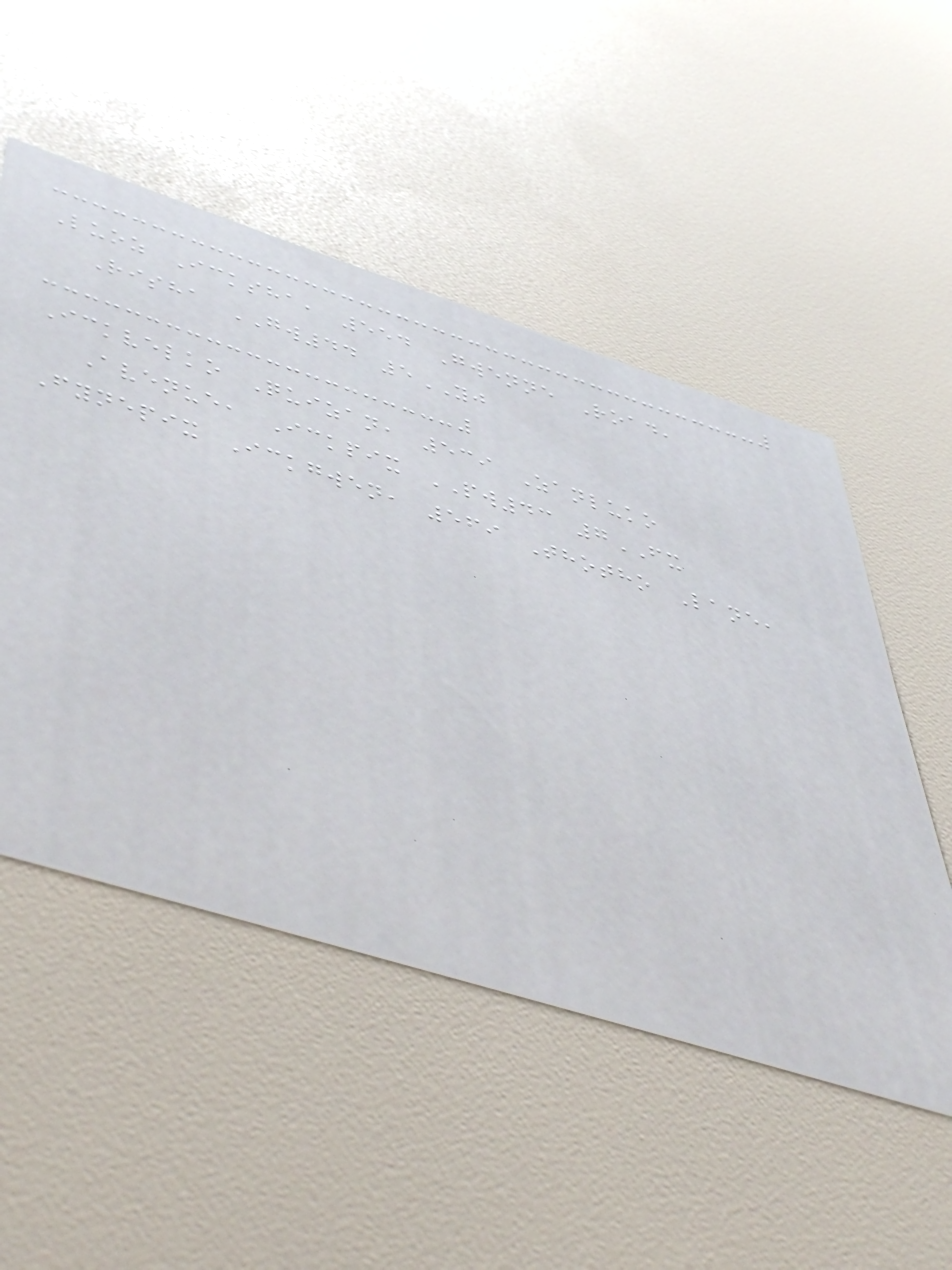Luoz Icksha, 554 Gwenne Road,
Risha GW44 5YJ
Ickvelko Quizan, 539 Zanluko
Avenue, Ickpix PW43 7FX
Fynepix Ickgwen, 569 Thotho Lane,
